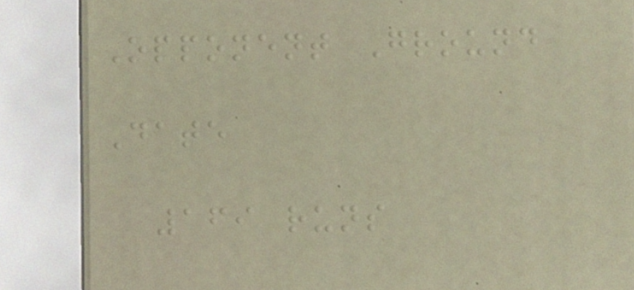Opponent Ground
Date
169 runs
